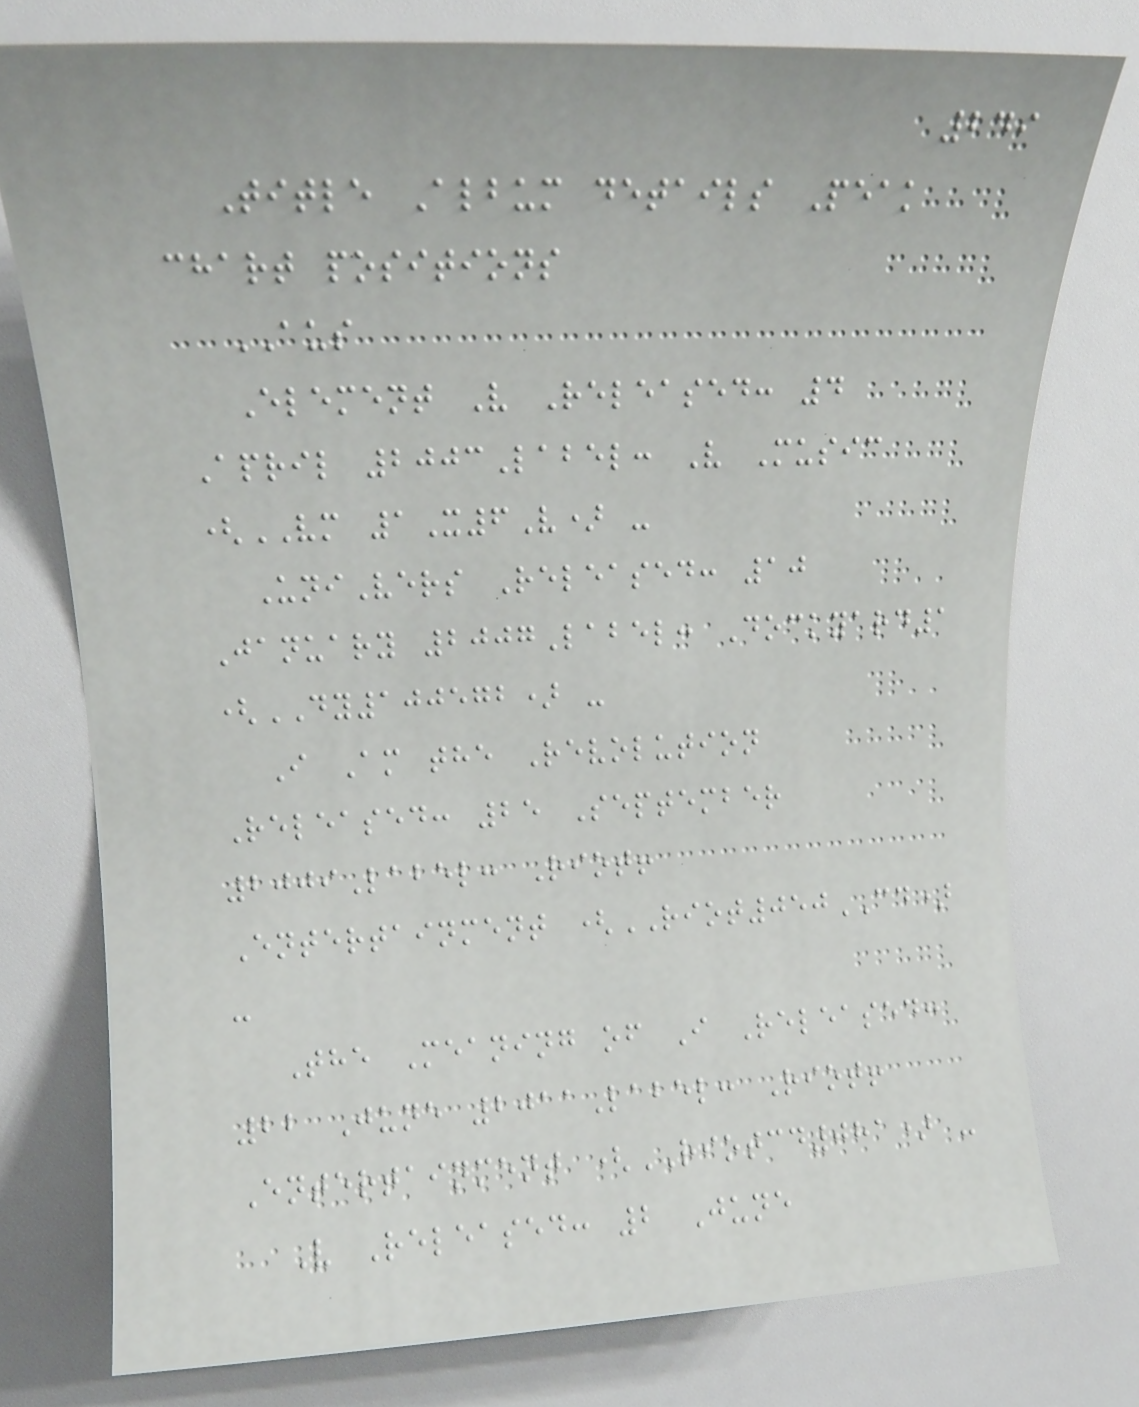249
Title Album details Peak
chart positions
AUS
Element V Released: 4
April 2003Label: V Music
(VM 1X6V) -
UniVers Released: 10
January 2007Label: Dockyard1
(DY100572) -
I Am the Revolution
Released: 25 September
2009Label: Riot!
Entertainment (RIOT050CD)
-
The Meaning of I Released:
22 June 2011Label: Riot!
Entertainment (RIOTCD081) -
V Released: 2 June
